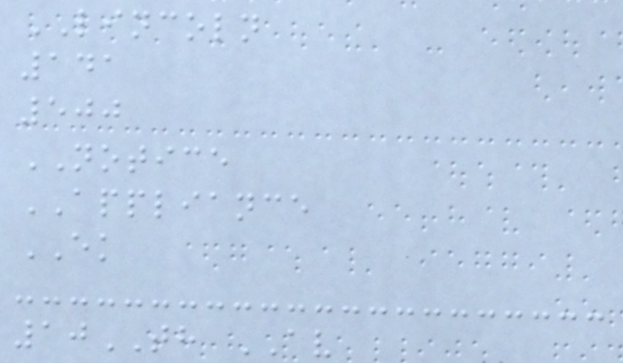LINCOLN
141
500
NOTICE
APPLIANCE
EK
10TH AV
